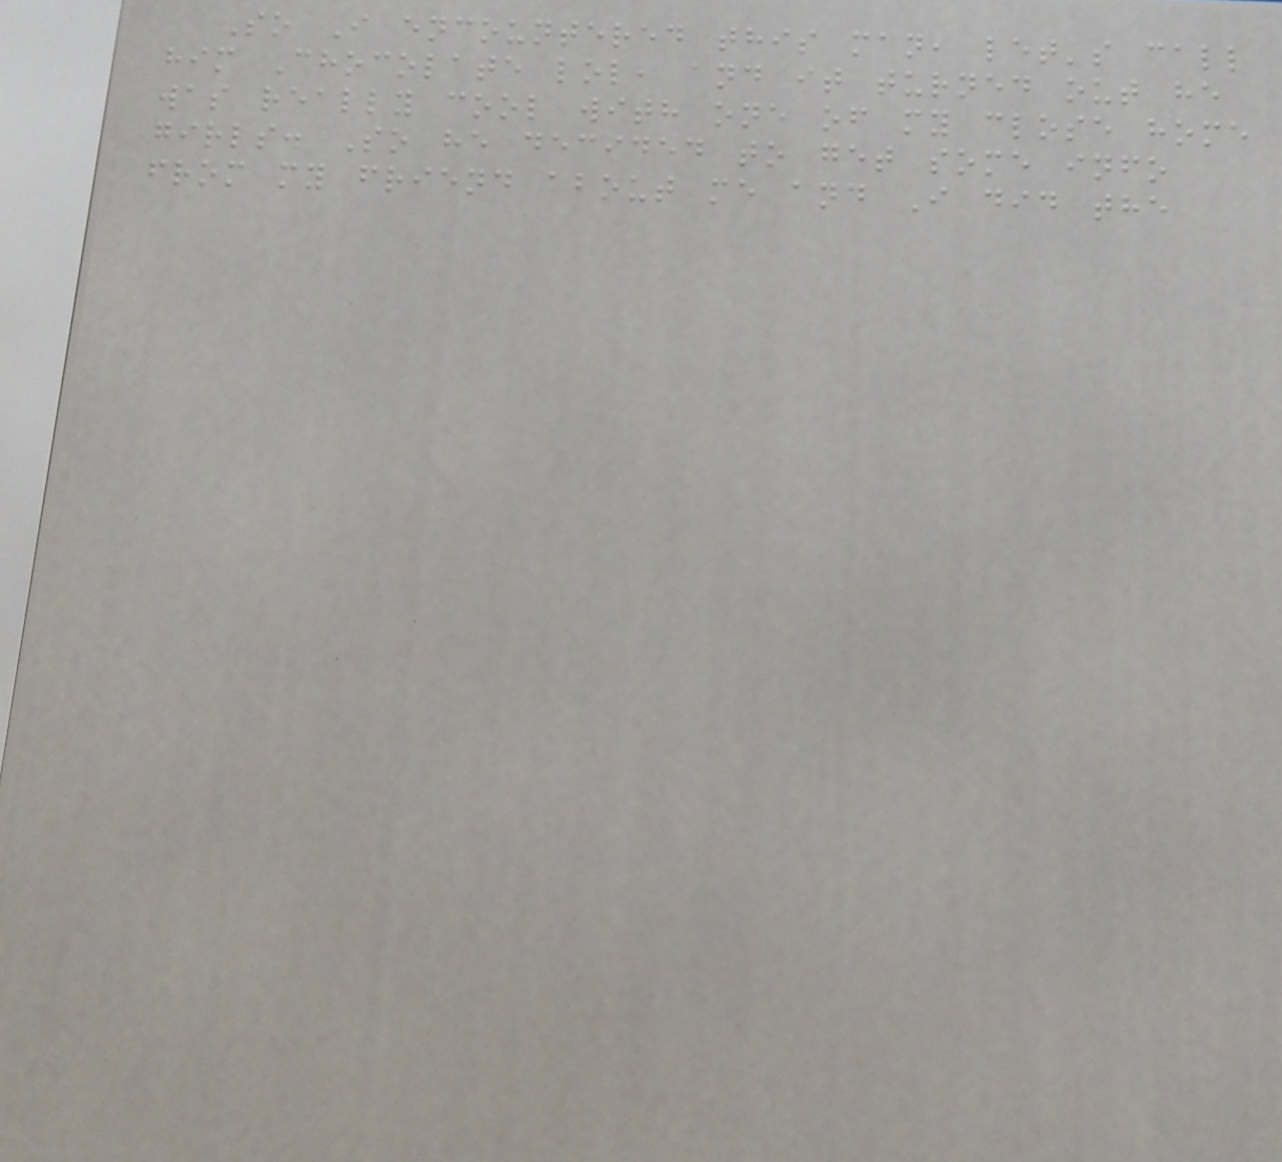So I encountered this man, let's call
him Chocolate lol, and it turned out he
was really cool with one of my close home
girls. So he decided to get some info
from my friend about me and I did the
